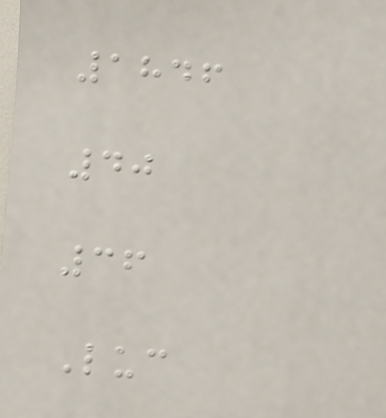1846
40
36
Luc
